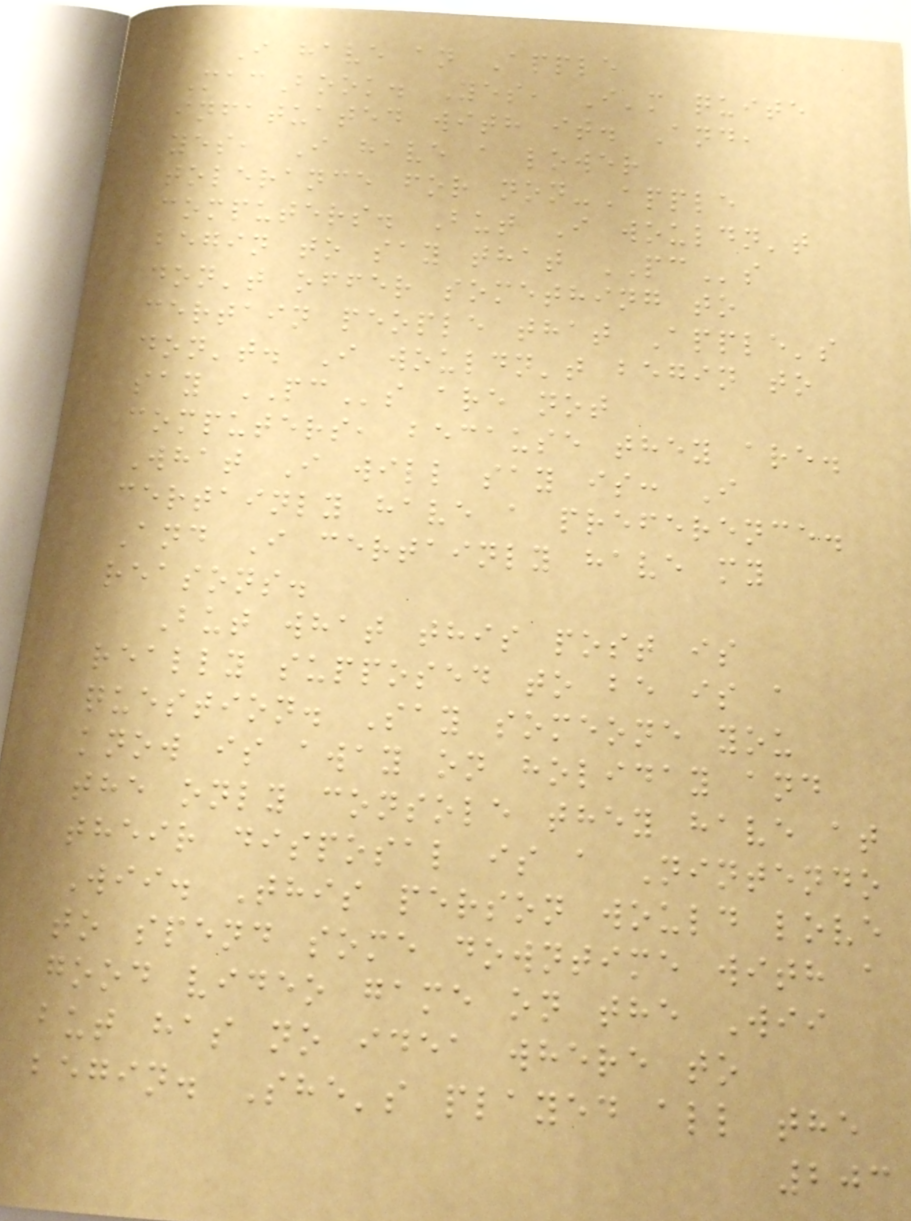I have an Apple
MacBook. Yes, I'm quite
infatuated with it. And,
yes, I have a lower
tolerance for non-Apple
computers. But I wouldn't
begin to say that PCs
don't offer something to
certain people that Apple's
don't. I wouldn't begin to
say PCs are not
computers, because they are.
What I will say is: I
certainly have a preference.
And I certainly have my
reasons.
But what this post is
really supposed to be is a
question. Say someone you
know is away on holiday and
the only console they have at
their disposal is a Nintendo
Wii. This person would love
to spend some downtime with a
good video game on the Wii
but has no idea where to
begin. She's played all the
203
